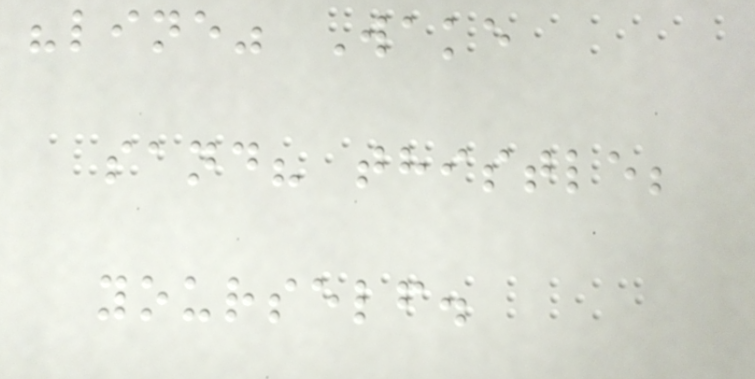"line" Wake
sand? thistle;
yourself.
